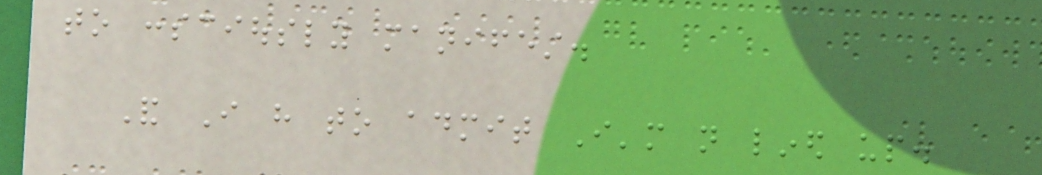to consciously manifest.
And I have to admit I'm not lined up.
